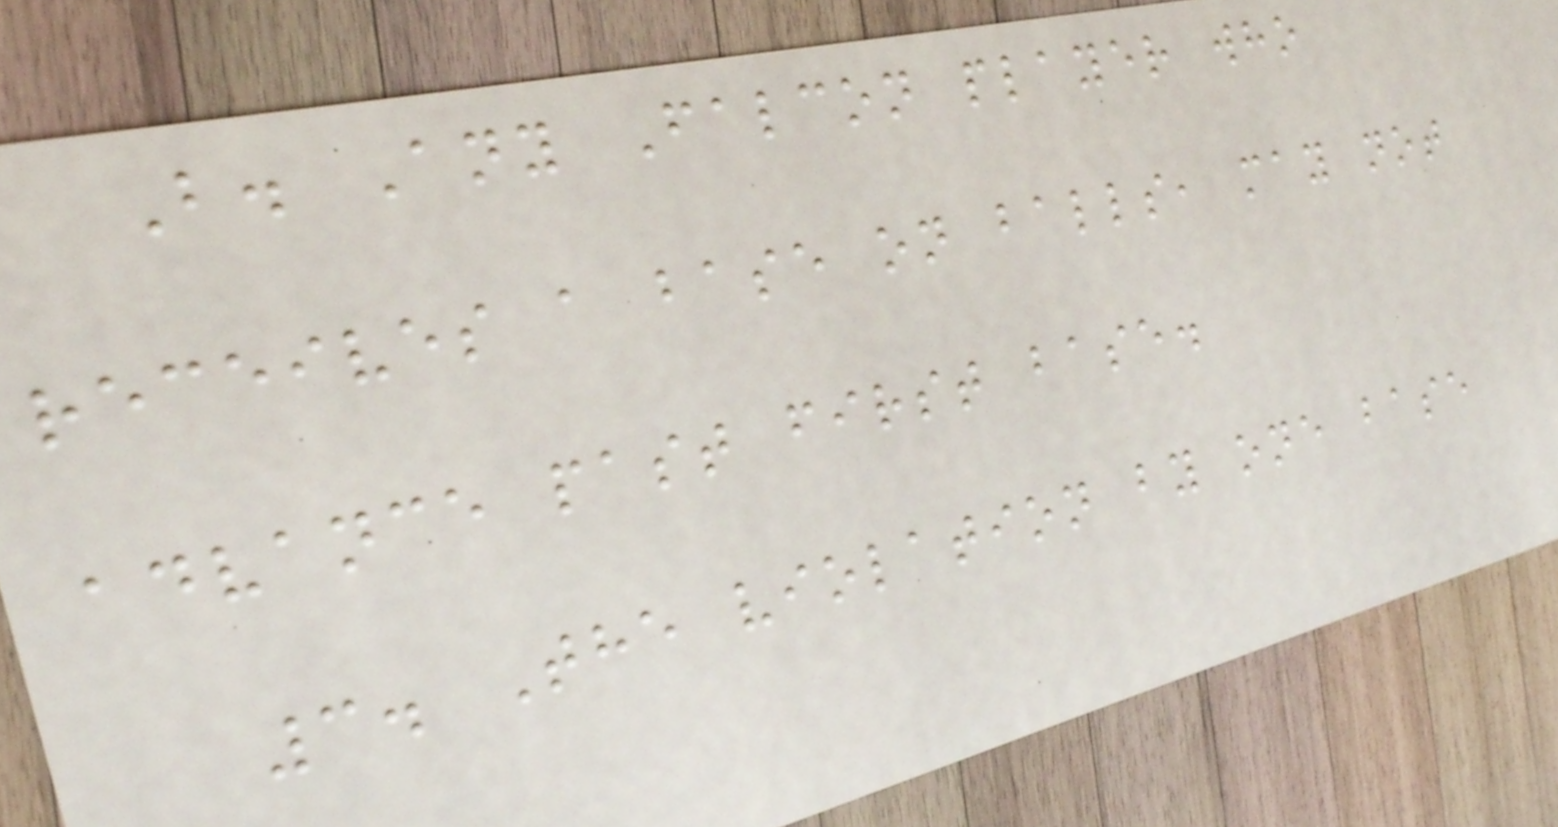B. Any Falcon player who
receives a base on balls, may not
advance past first base.
3. The violation by one base
